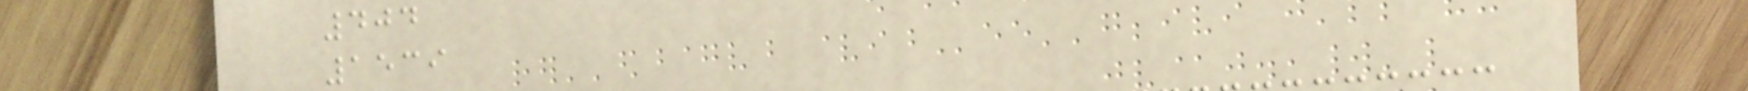404
1539
